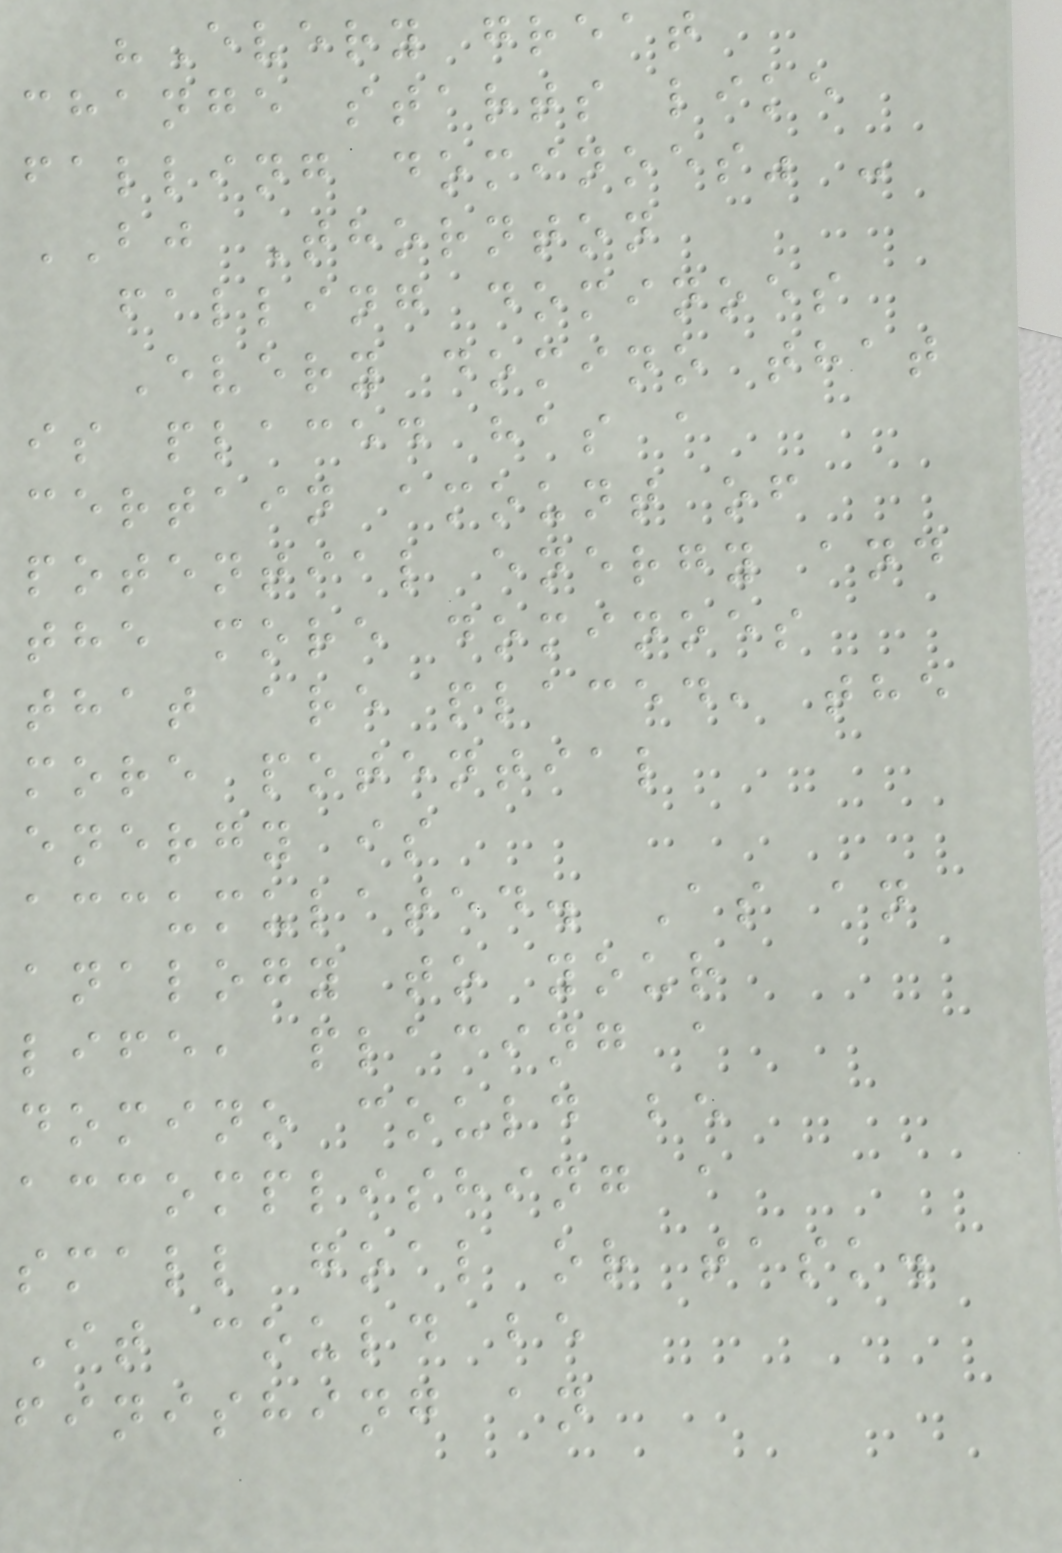"Every great
change starts like
falling dominoes" -
BJ Thornton
falling dominoes
Every domino that
is placed has a
certain amount of
potential energy and
the more dominoes
that are placed, the
more potential
energy is
accumulated. As an
analogy to your
life, placing a
domino could be
accomplishing a
small goal or task.
It could be
finishing an
